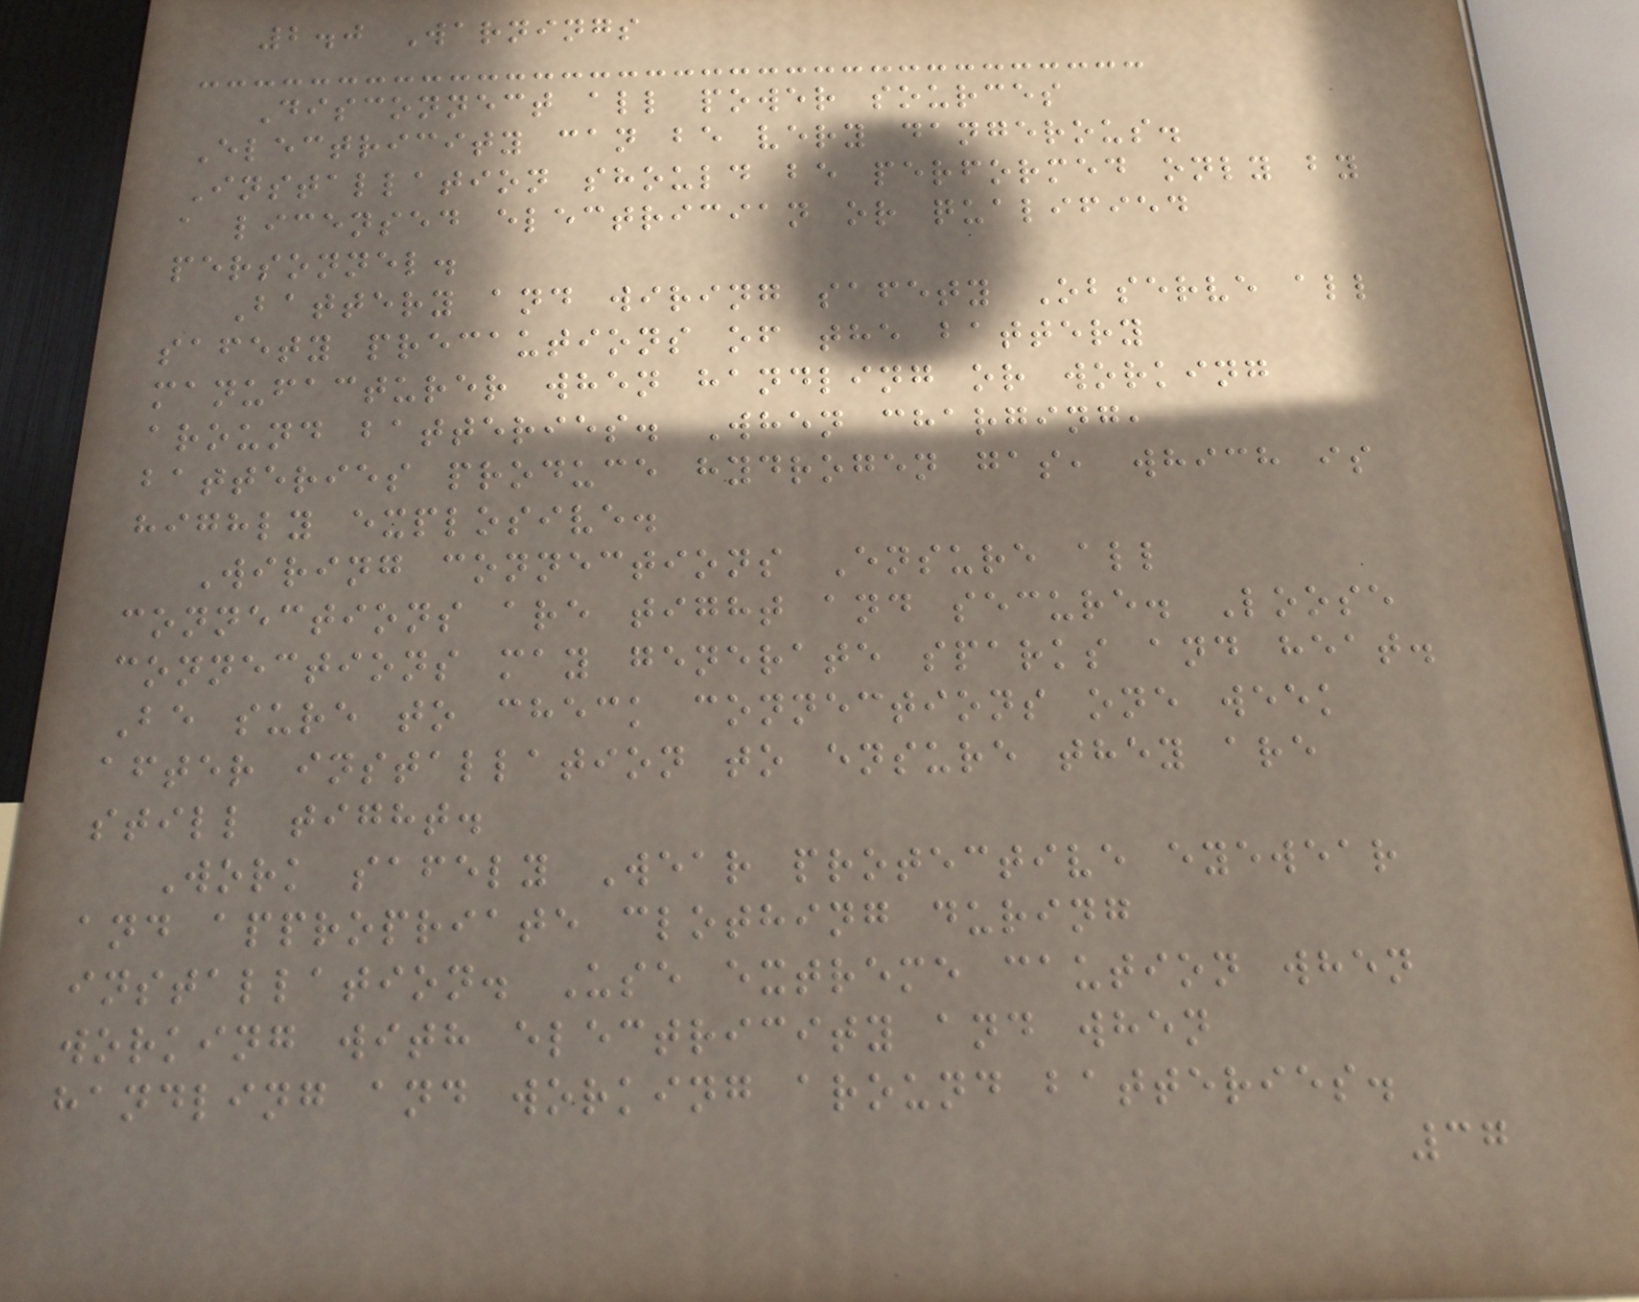2.0 Warnings
Disconnect all power sources
Electricity can be very dangerous.
Installation should be performed only by
a licensed electrician or qualified
personnel.
Battery and wiring safety Observe all
safety precautions of the battery
manufacturer when handling or working
around batteries. When charging,
batteries produce hydrogen gas, which is
highly explosive.
Wiring connections Ensure all
connections are tight and secure. Loose
connections may generate sparks and heat.
Be sure to check connections one week
after installation to ensure they are
still tight.
Work safely Wear protective eyewear
and appropriate clothing during
installation. Use extreme caution when
working with electricity and when
handling and working around batteries.
37
